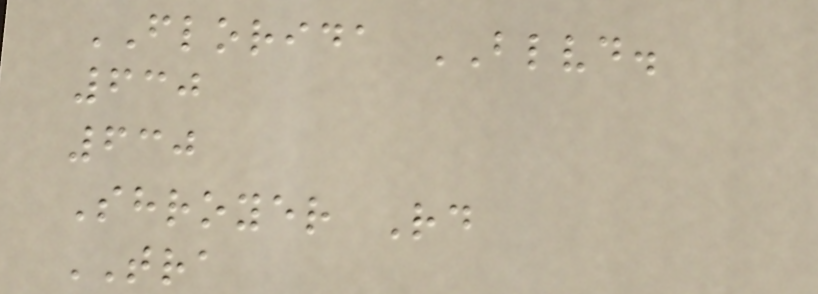FLORIDA BLVD.
630
630
Shroyer Rd
TRA
